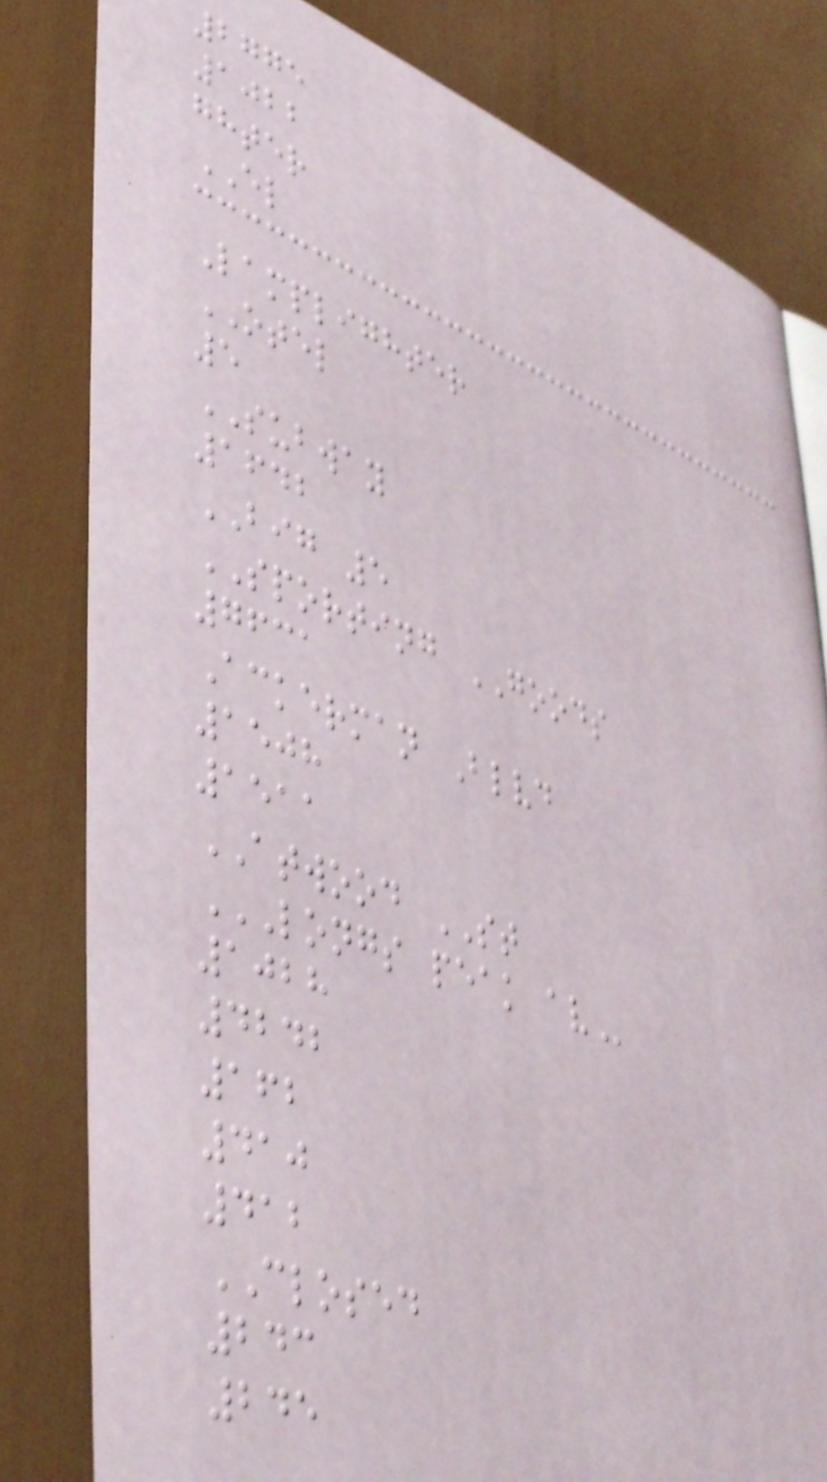2775
1022
ghter
EL
Lamplighter
OTEL
5
SUBWAY
1642
BIG 5
SPORTING GOODS
7631
Ackerman Blvd
1508
1511
ATWOOD ST
LONGS PEAK AV
1028
4242
162
410
412
CLOSED
243
245
